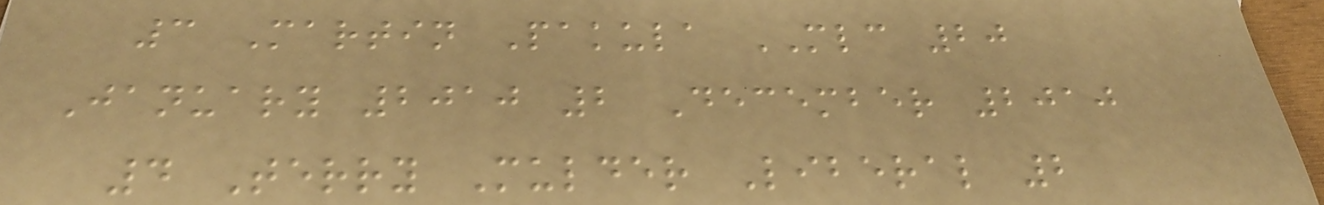3 Martin Pakula MLC 20
January 2010 2 December 2010
4 Terry Mulder Liberal 2
